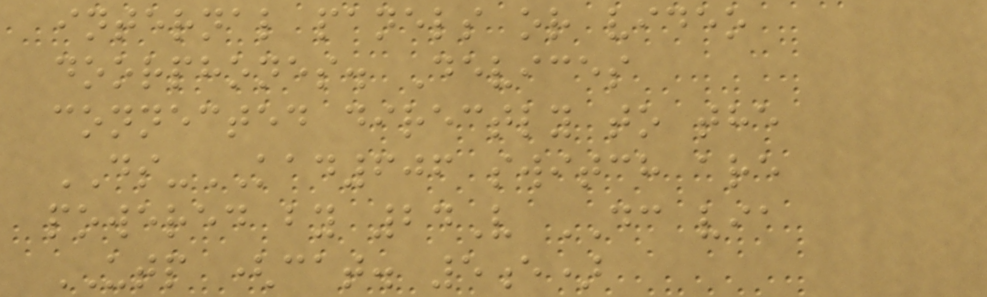internal panels or video
doorphones. Devices
connected directly to the
DS-KAD606 switch are
powered by 24V DC via
UTP (cat. 5e)
